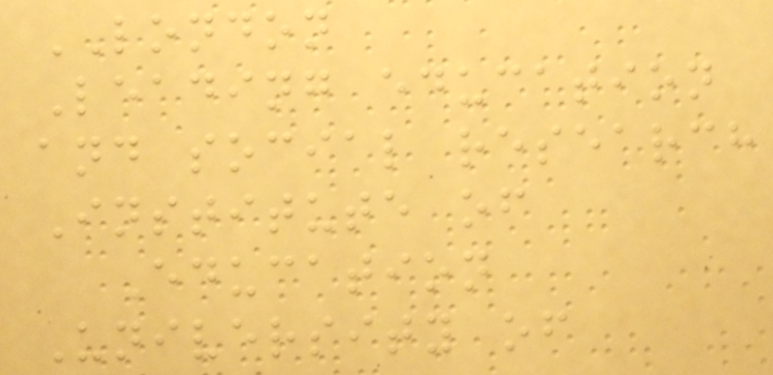LONDON
Leading education
and social research
Institute of
Education
University of
